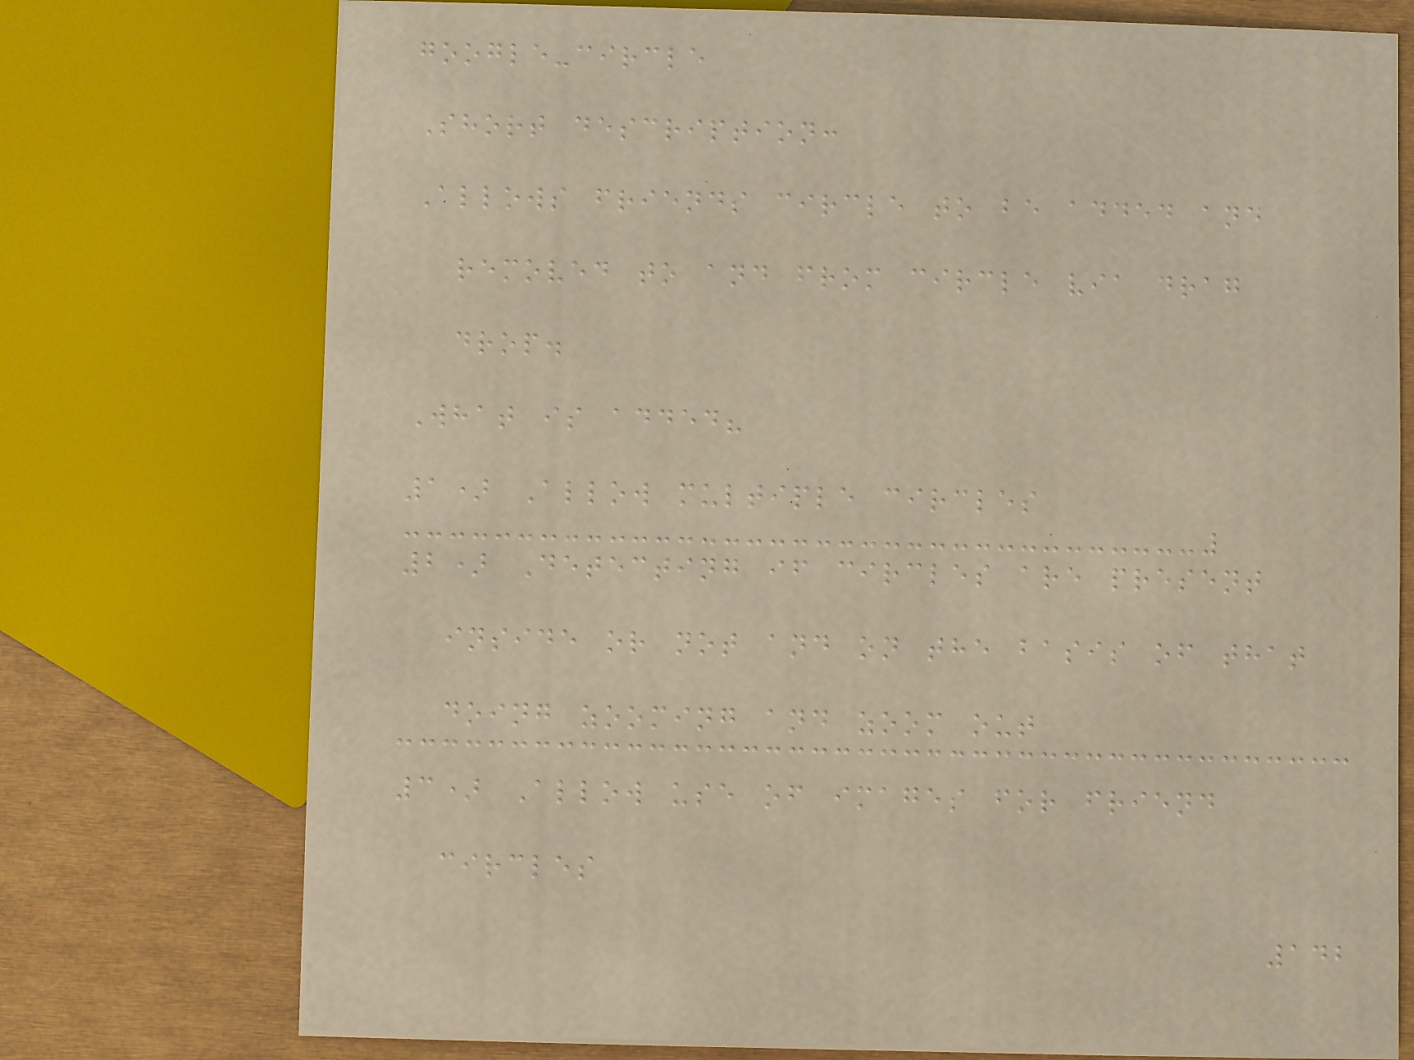google-circle
Short description:
Allows friends circle to be added and
removed to and from circle via drag
drop.
What is added?
1) Allow multiple circles
2) Detecting if circles are present
inside or not and on the basis of that
doing zooming and zoom out
3) Allow use of images for friend
circles
142
